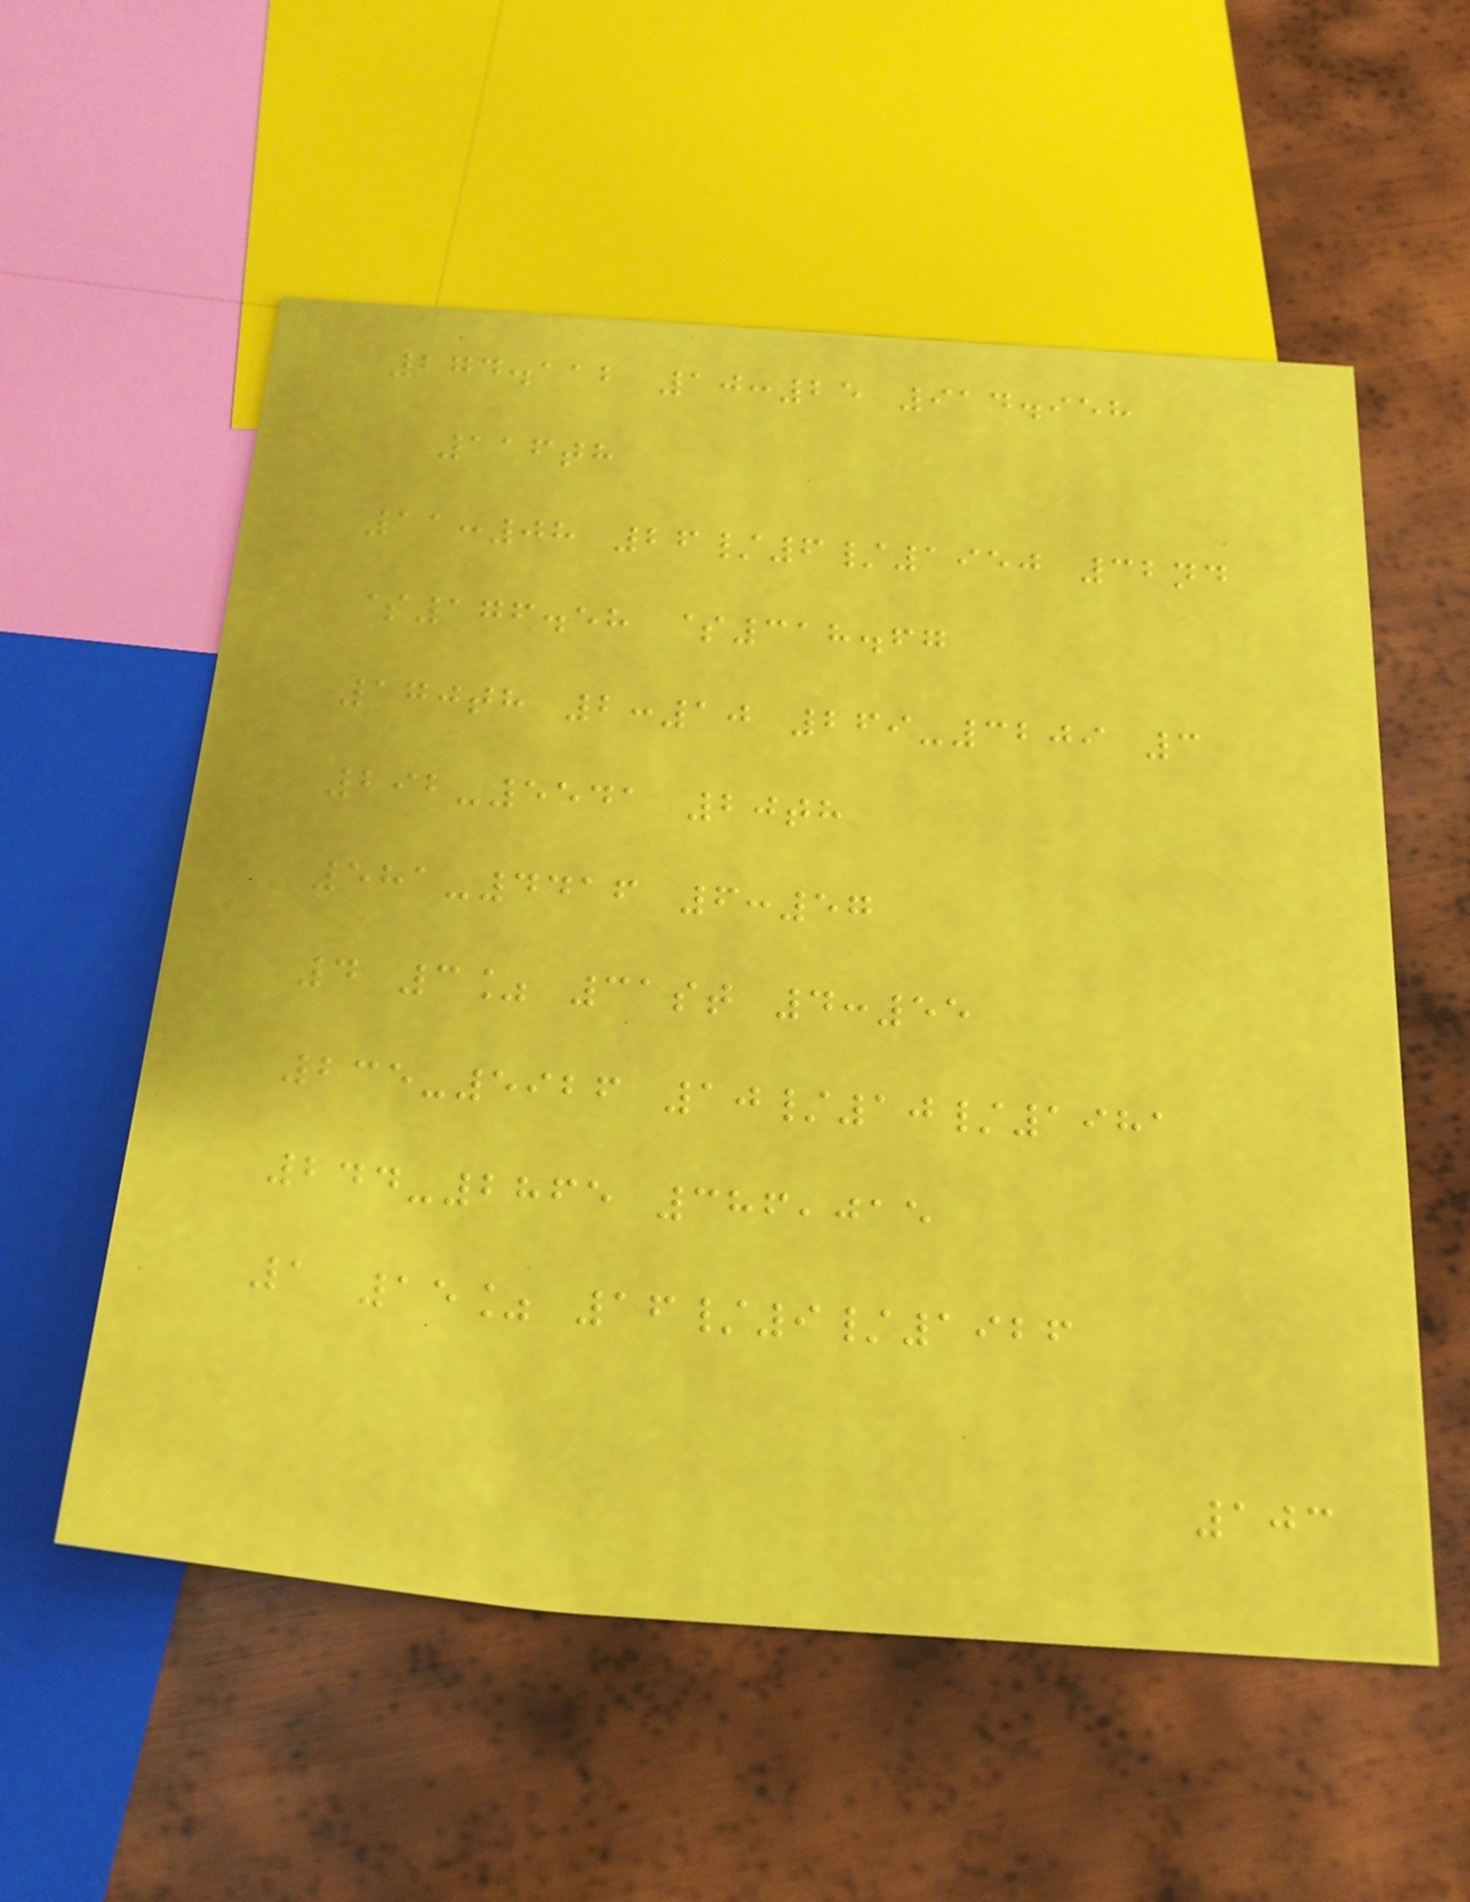274.112 10:25 914.958
116th
11:08 26/6/1950 32nd
$176.58 $318.67
170th 2:10 269-3209 3
292-5541 20th
581-4416 6:57
4 3% 31st 4:55
235-5926 10/10/1981
244-2865 386,015
1 15% 16/9/1926
103
